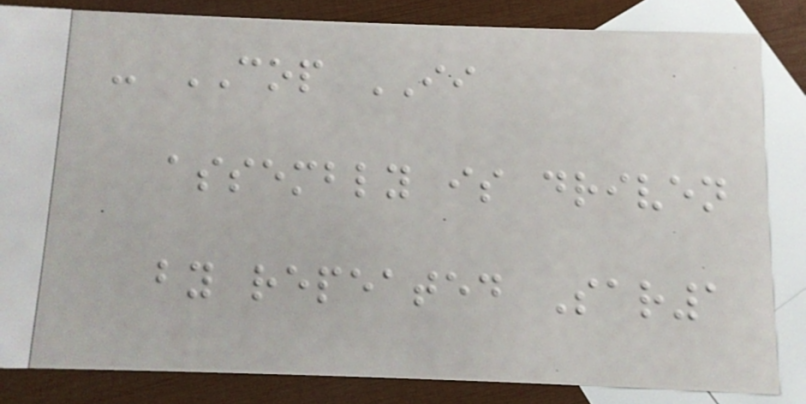- COP II
assembly is driven
by repeated Sar1
